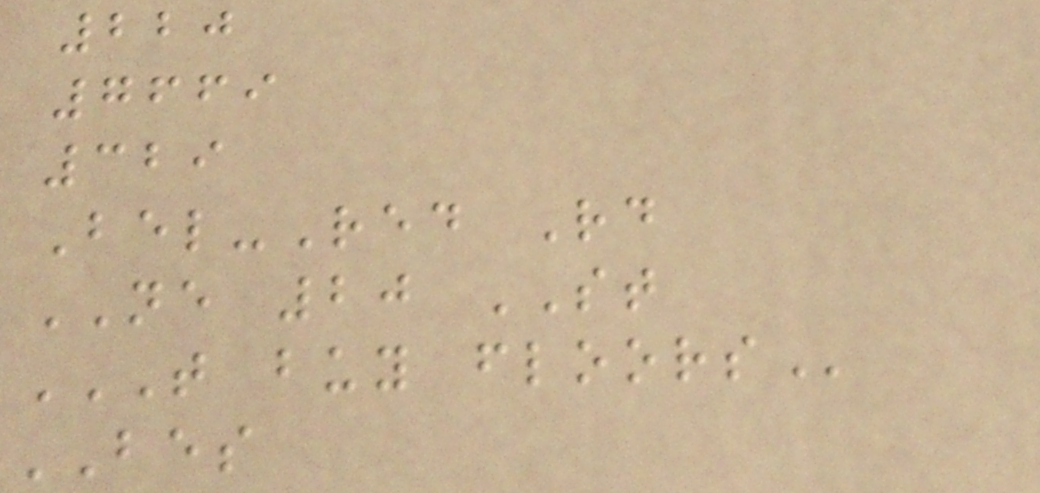220
7669
329
Bel-Red Rd
NE 20 ST
T BUY FLOORS
BES
